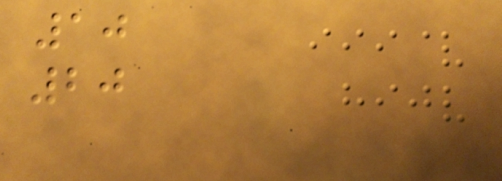10
20
